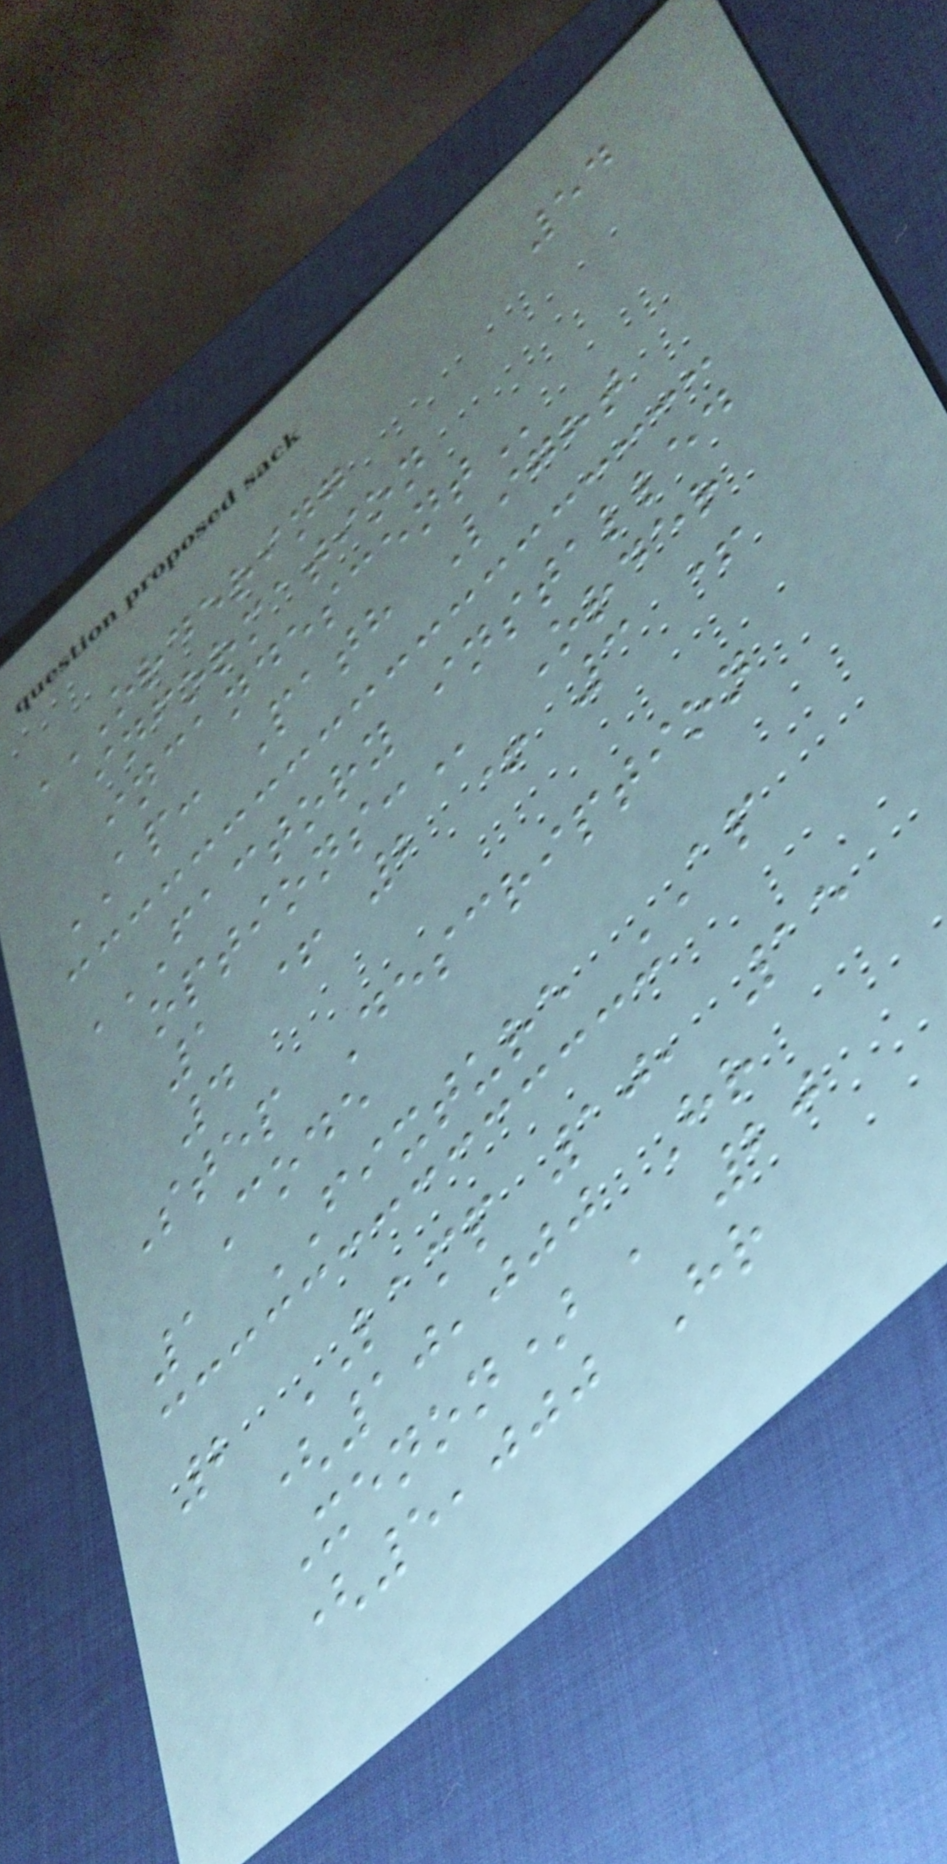54
ORDERING
INFORMATION
INCANDESCENT
AP: Path Light
FACTORY INSTALLED
OPTIONS: Order
1 + 2 + 3 +
4
Step Description
Code
1 FIXTURE AP
2 LAMP 10, 15
(10,000 Hr
Xenon) , 20
(5,000 Hr
